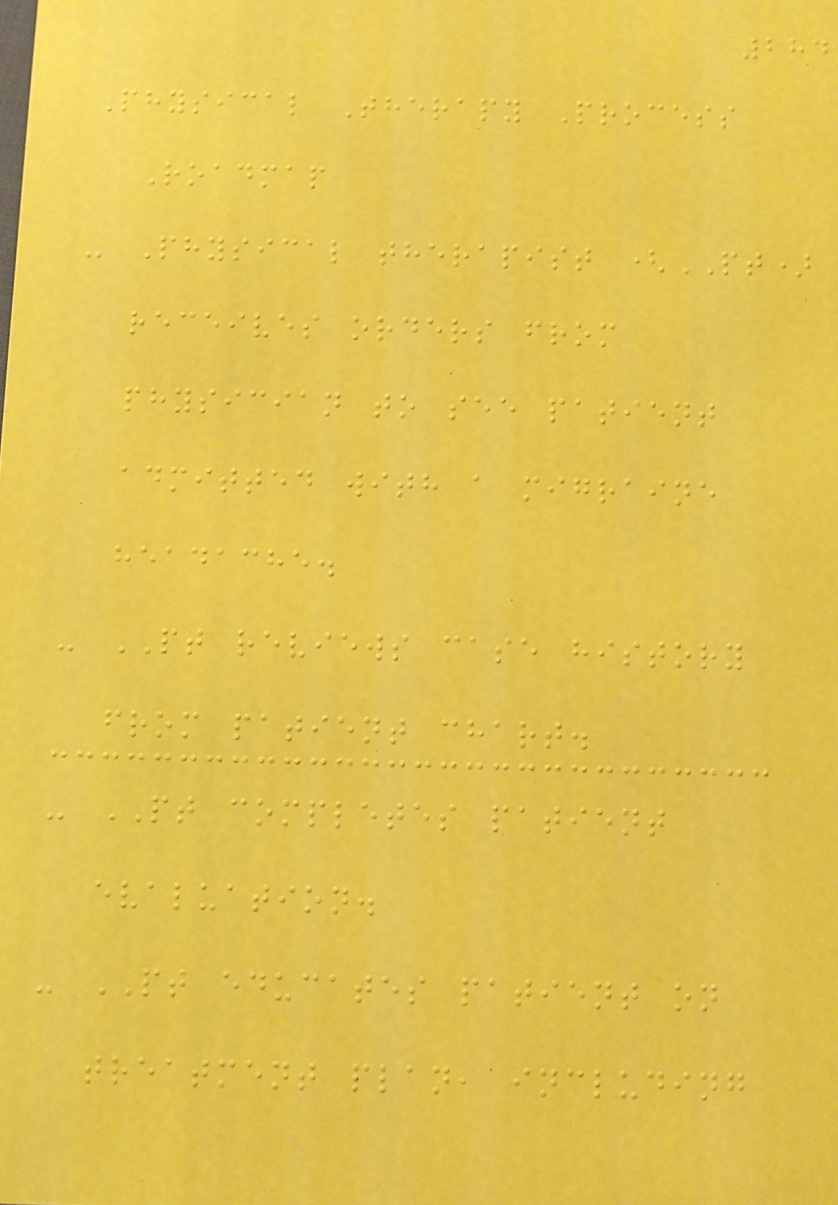284
Physical Therapy Process
Roadmap
- Physical therapist (PT)
receives orders from
physician to see patient
admitted with a migraine
headache.
- PT reviews case history
from patient chart.
- PT completes patient
evaluation.
- PT educates patient on
treatment plan, including
